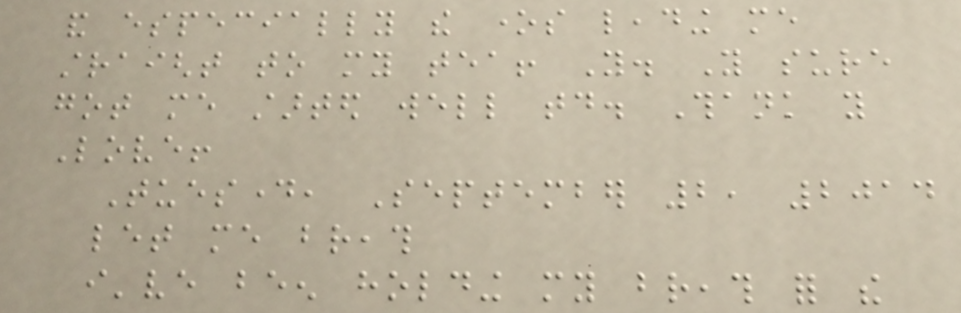and especially the ones leading me
straight to my tea! You. You sure
got me started well today. Thank you
Love!
Tuesday, September 2, 2014
let me breath
i've been holding my breath for the
